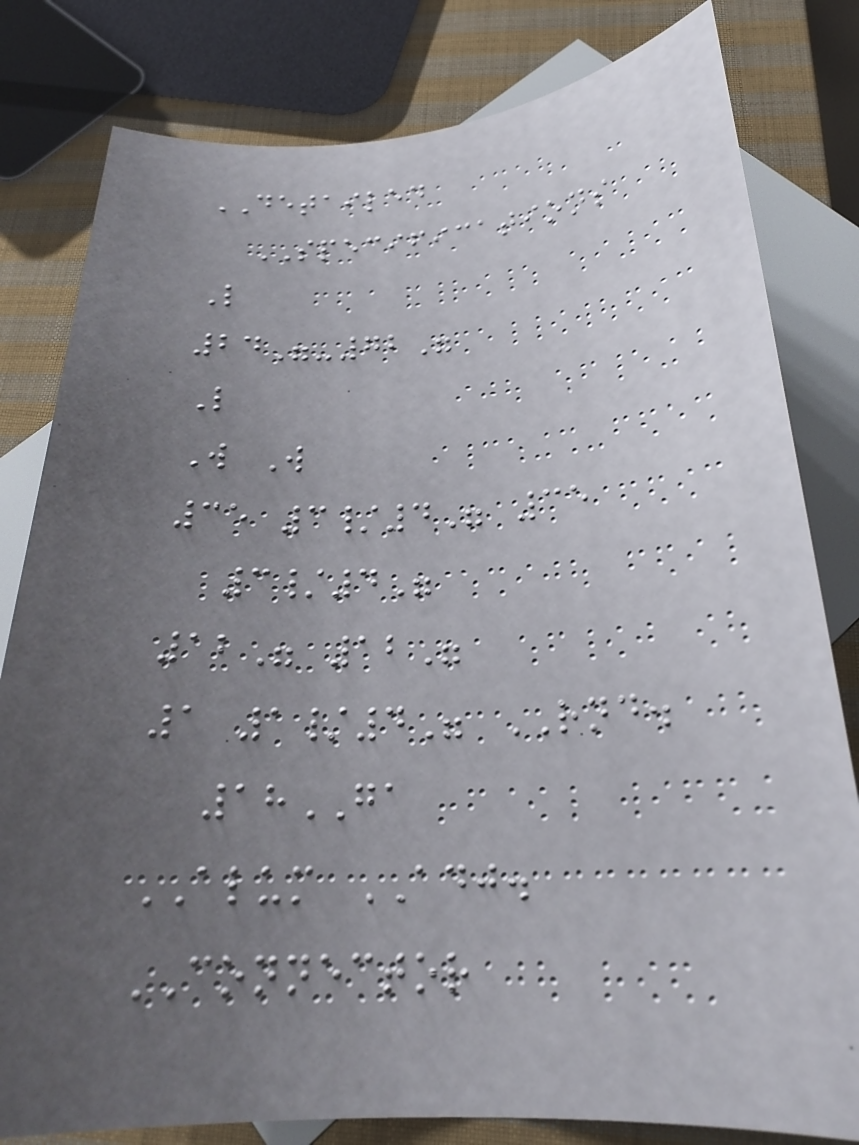DETAILED
SPECIFICATIONS
L
24"-72"
L
W W
35 3/4" 35
3/4"
12" 12"
1 1/4" RND.
18GA
ALUM ADJ.
CONNECTOR
